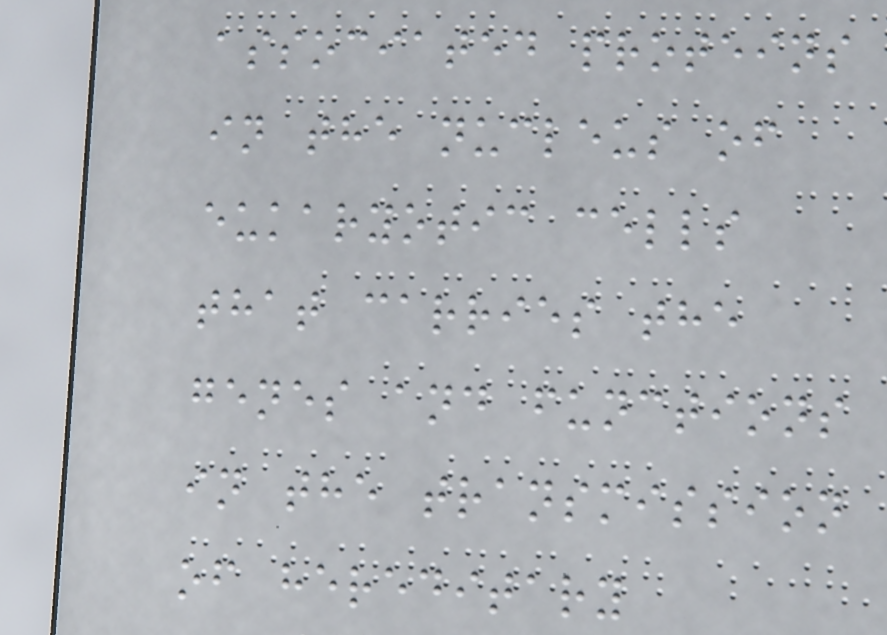associated proteins
in the nucleus of
eukaryotic cells
that carries the
genes and functions
in the transmission
of hereditary
